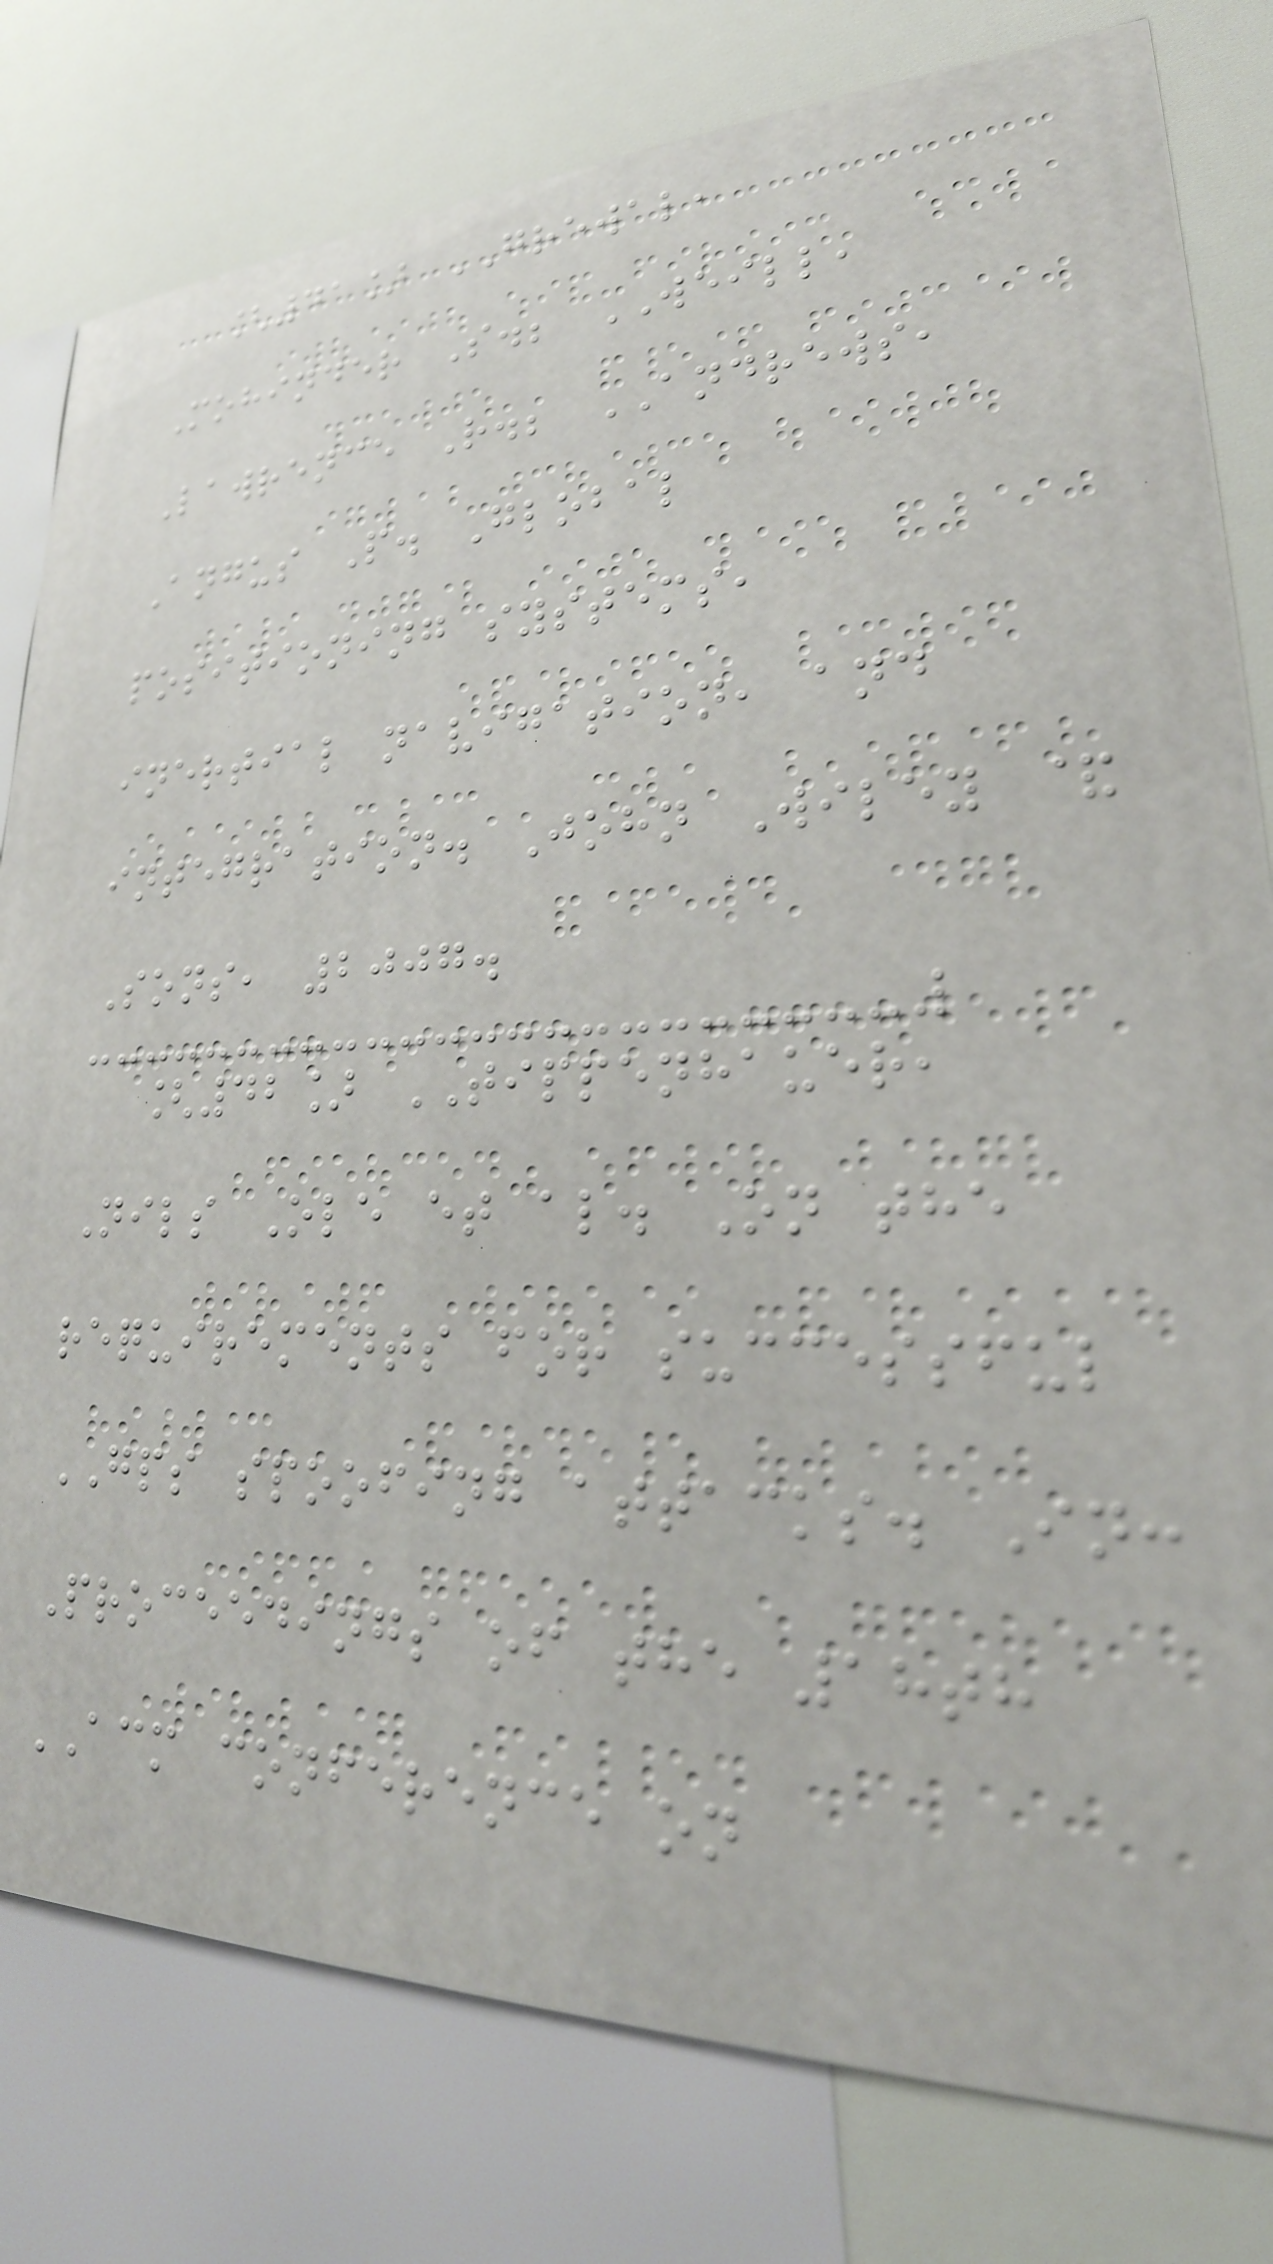[41] GREWAL,
Mohinder S.; WEILL,
Lawrence R.; ANDREWS,
Angus P. Global
positioning systems,
inertial navigation, and
integration. John Wiley &
Sons, 2007.
[42] TIPPENHAUER,
Nils Ole et al. On the
requirements for successful
GPS spoofing attacks. In:
Proceedings of the 18th
ACM conference on
